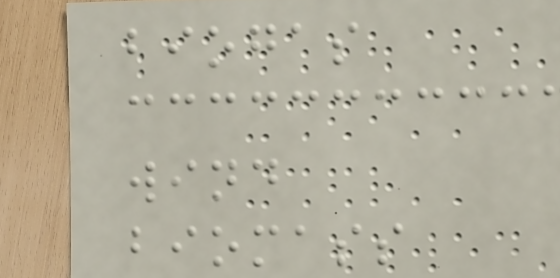biogas
wind
biomass
